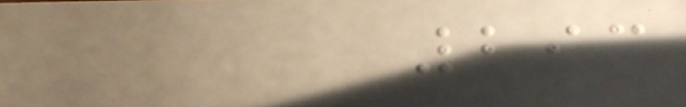293
